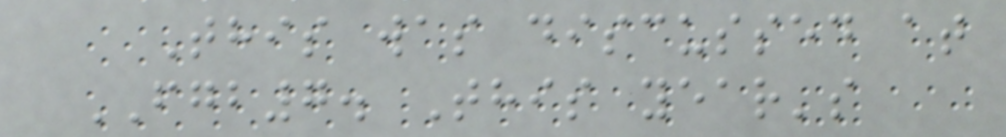This was discussed at
FGB7. This year's
